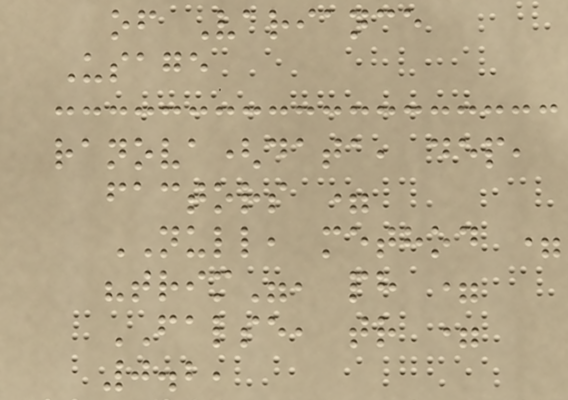of Variance
Usage
ranova(data, dep,
factors =
NULL, method =
"trim", ph =
FALSE, tr =
0.2,
